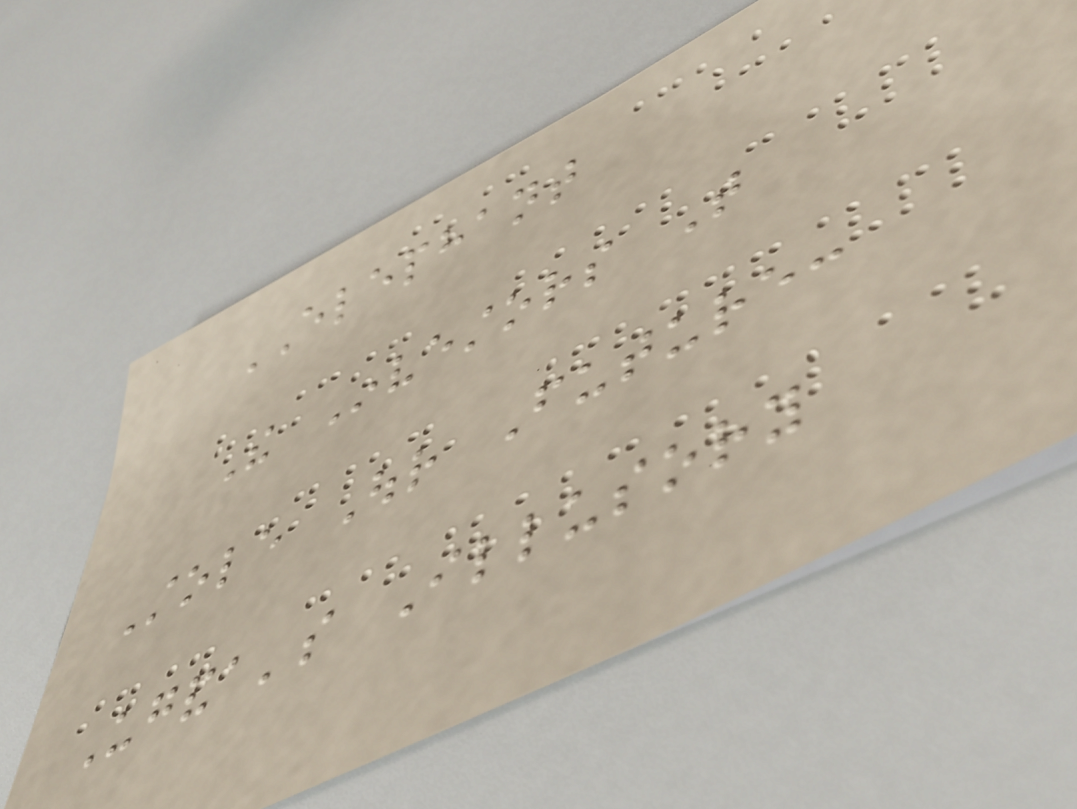ELEPHANT
The Investors That
Stole Our Future:
Uganda's Illusory
